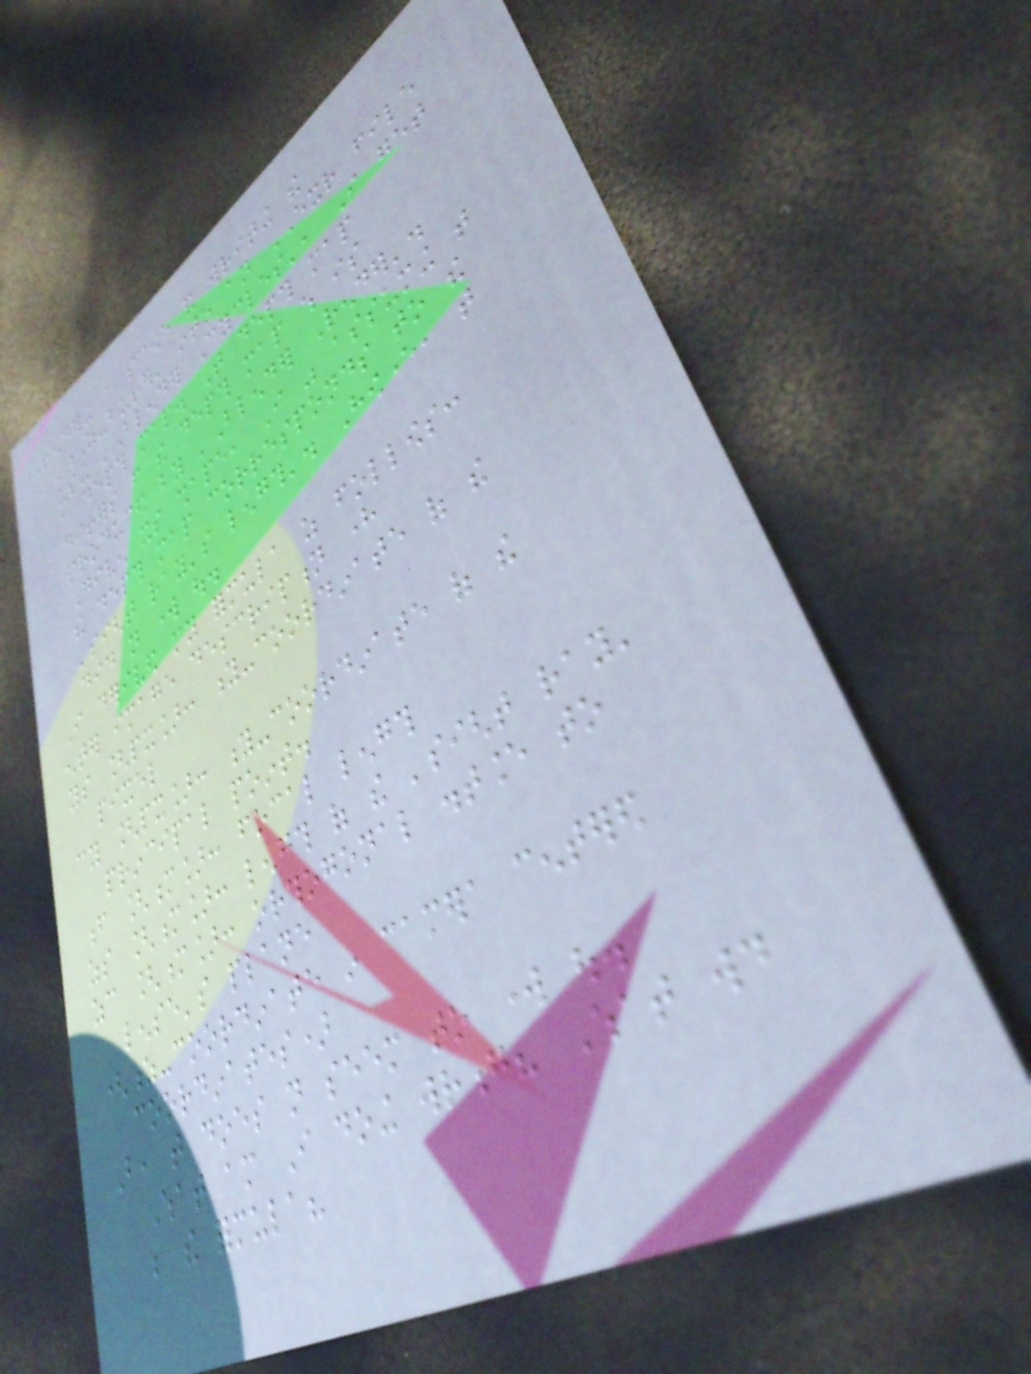Rendering a scene and writing the
'Z-buffer' into an EXR file
using 'Blender Cycles', I get
a depth map. That depth map
differs from the depth map which is
produced by 'Blender Render'.
Given its shape, I was assuming that
the depth map corresponds to the
'sight ray's length'. However, that
did not work out.
I derived my formula as follows:
enter image description here
ys [px]: y-coordinate of the
pixel
cy [px]: y-coordinate of the
principal point.
f [m]: focal length
zs [m]: length of the 'sight ray'
zc [m]: orthogonal distance to
lense's plane
(z-coordinate in camera centered
coordinates)
But, that does not seem to work out.
What am I doing wrong? What would
be the formula?
